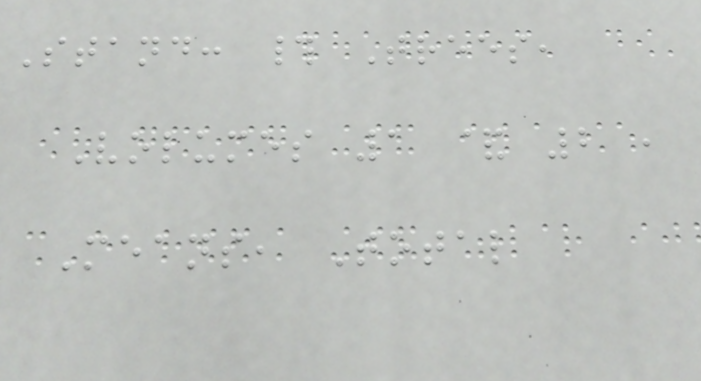Stand: # Trees,
Volumes 1 & 2 ,
Means, Total
